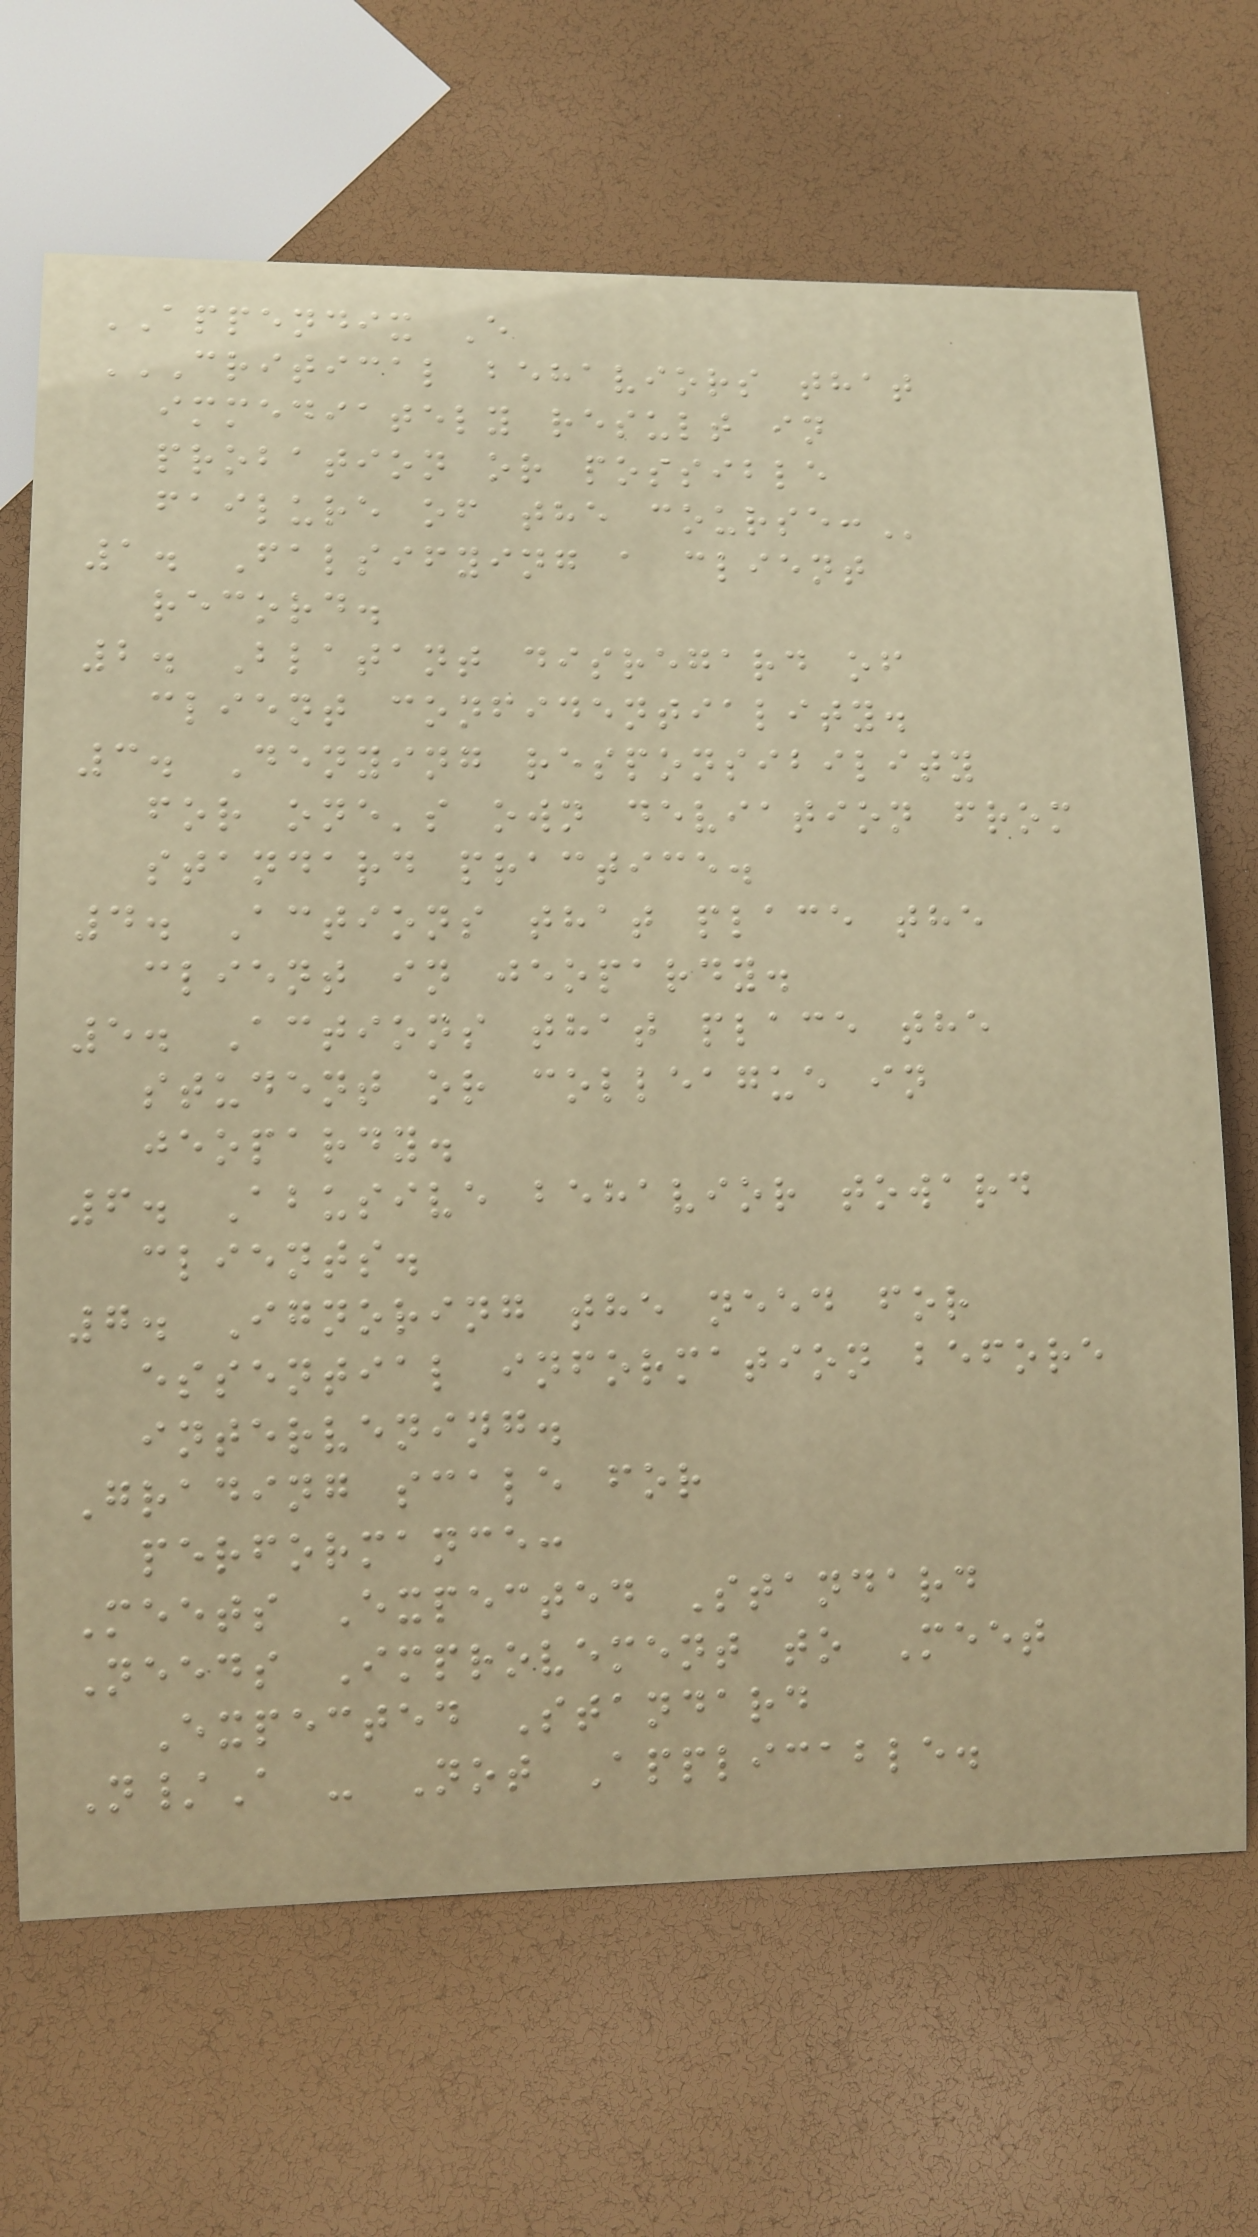APPENDIX E
CRITICAL BEHAVIORS THAT
IMMEDIATELY RESULT IN
PROBATION OR POSSIBLE
FAILURE OF THE COURSE:
1. Falsifying a client
record.
2. Blatant disregard of
client confidentiality.
3. Denying responsibility
for one's own deviation from
standard practice.
4. Actions that place the
client in jeopardy.
5. Actions that place the
student or colleague in
jeopardy.
6. Abusive behavior toward
clients.
7. Ignoring the need for
essential information before
intervening.
Grading scale for
performance:
Meets Expected Standard
Needs Improvement to Meet
Expected Standard
N/A - Not Applicable.
